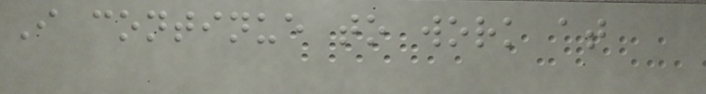I continue to work at
